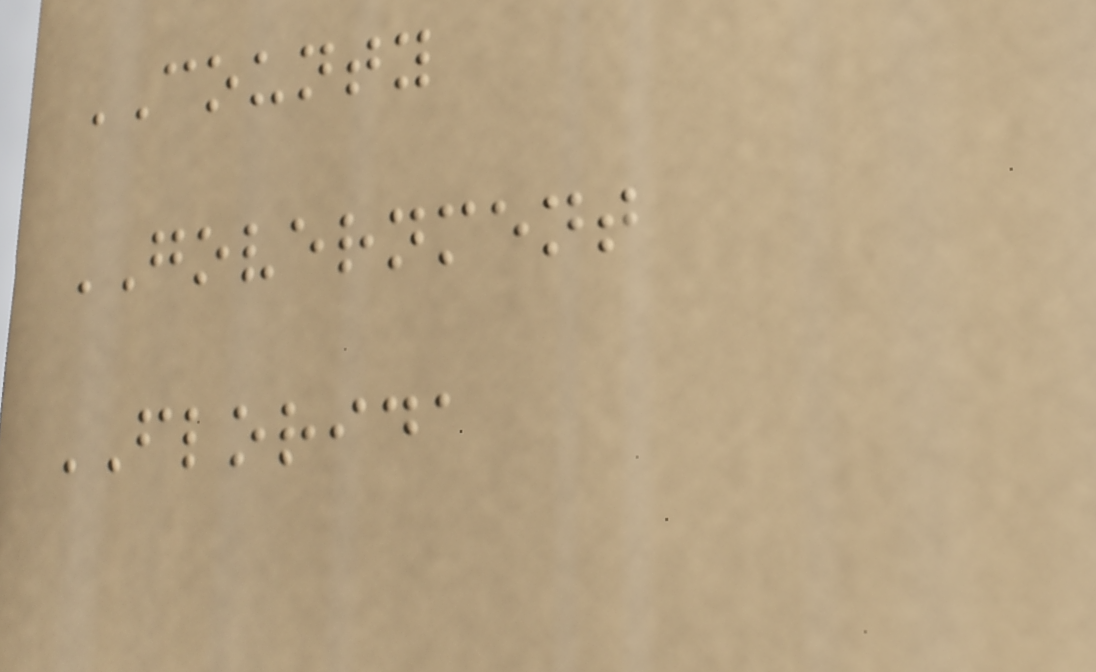COUNTY
GOVERNMENT
FLORIDA
